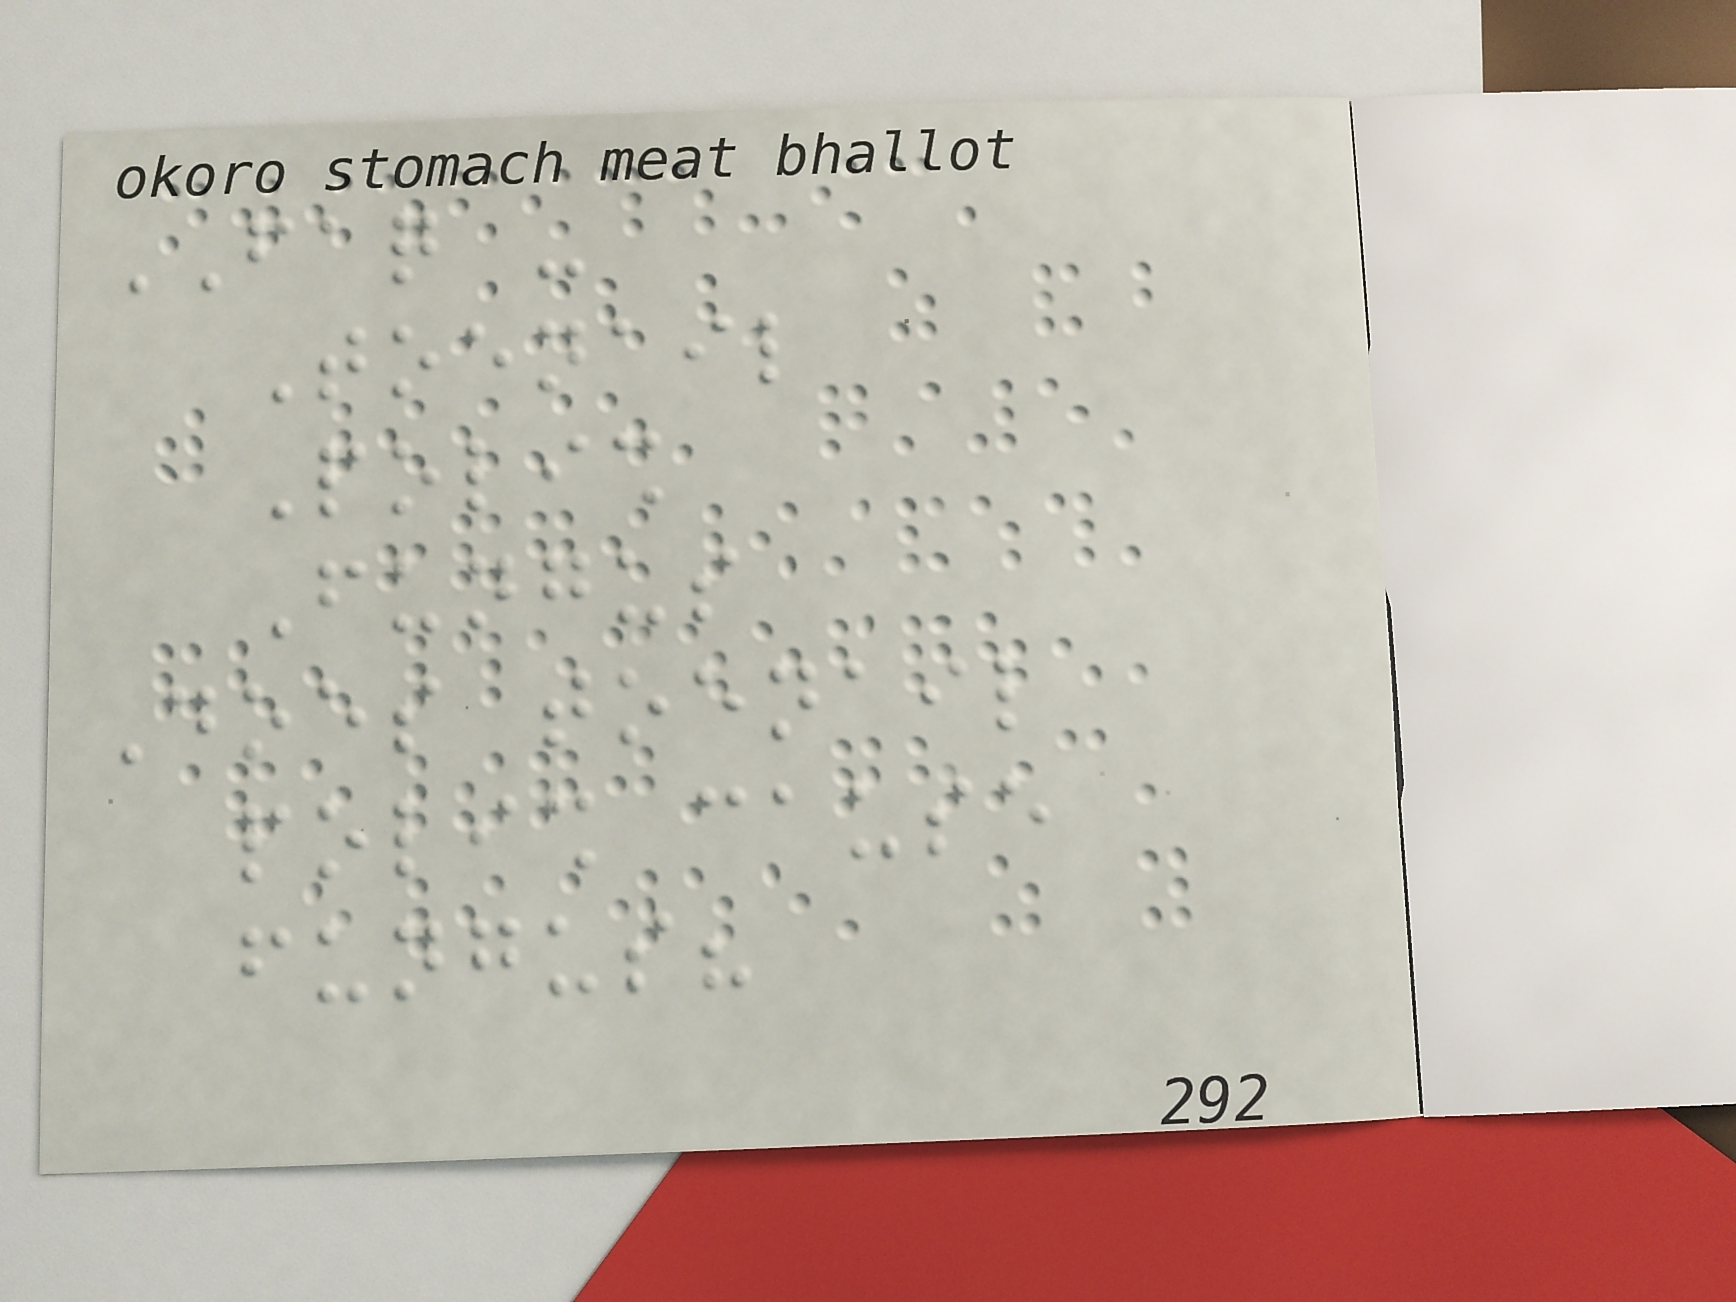FAQ -
Toenail
Polish
Fungus
Does toenail
polish cause
fungus?
